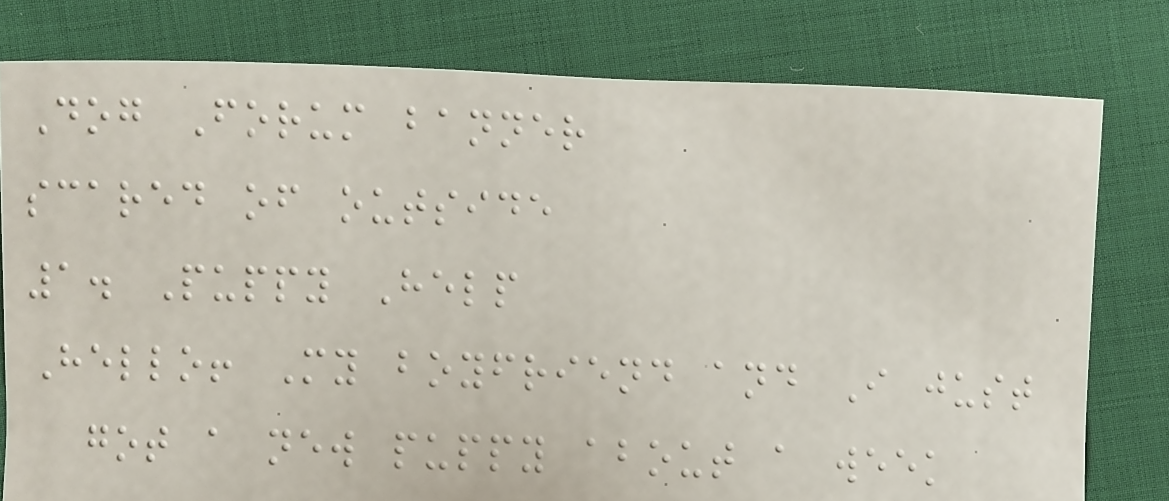Dog Forum banner
scared of outside
1. Puppy Help
Hello! My boyfriend and I just
got a new puppy about a week
